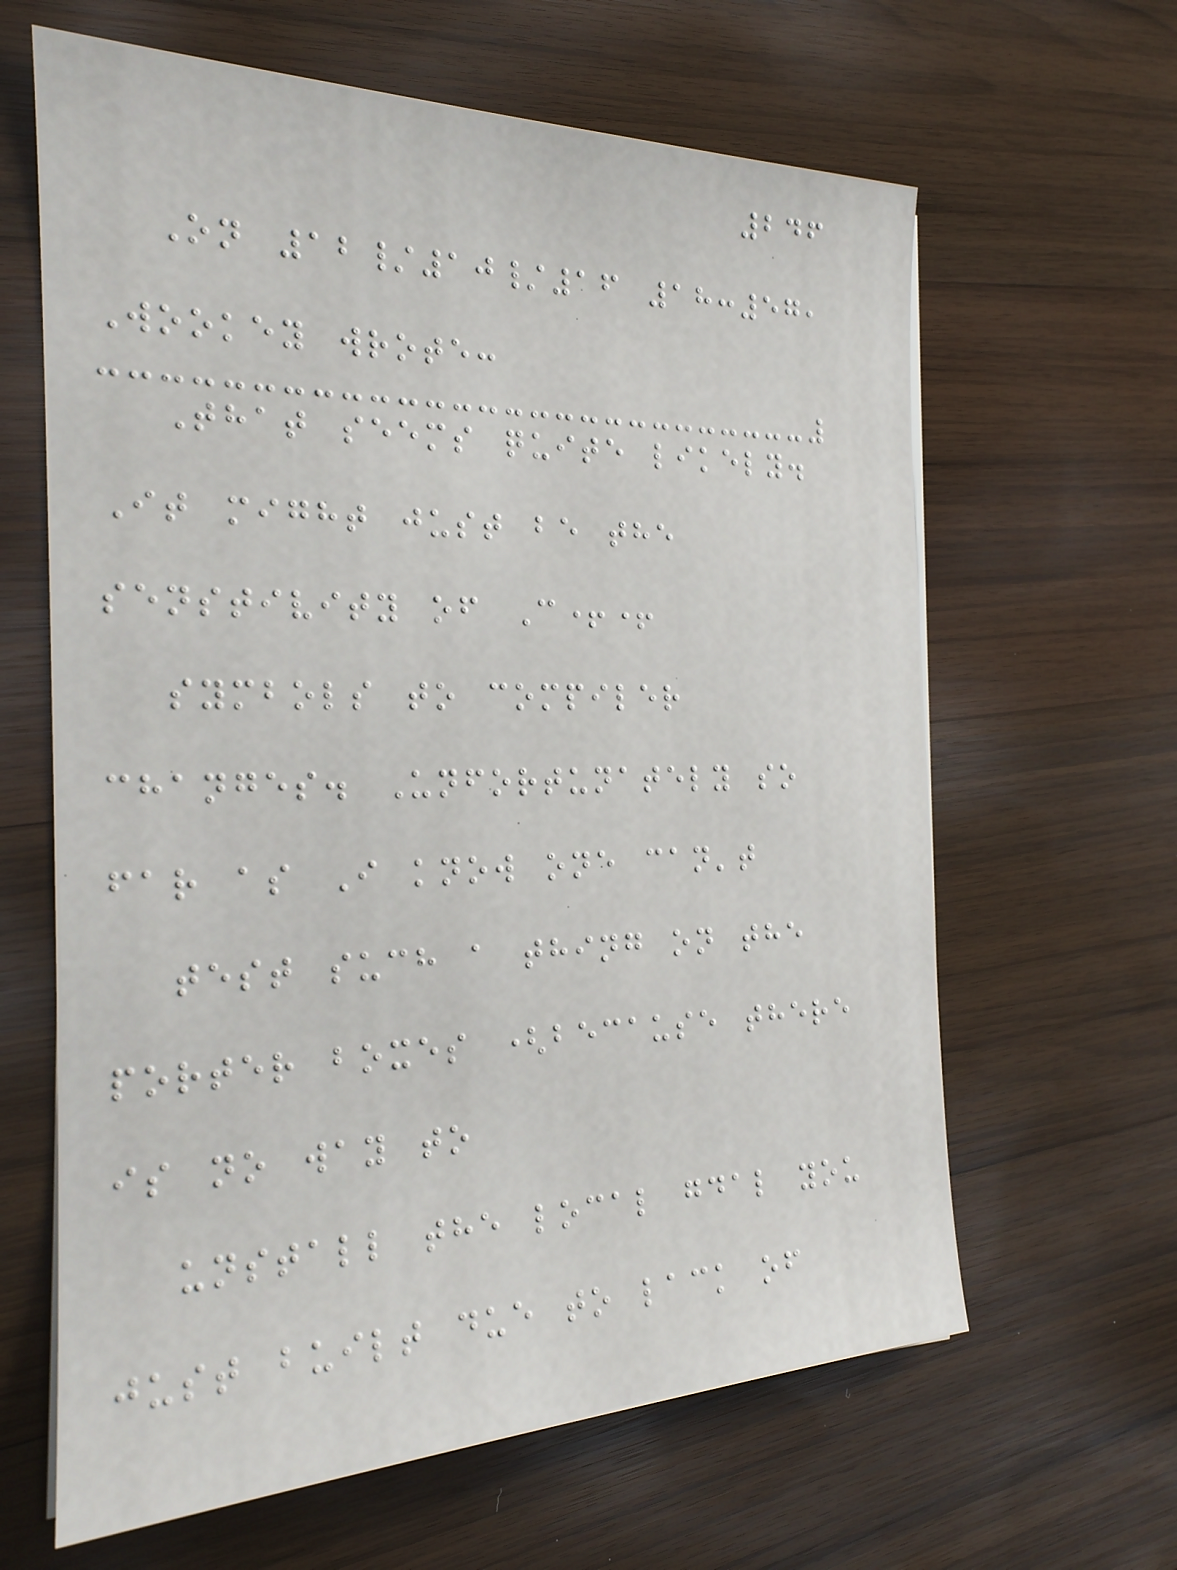246
On 12/10/16 18:57,
Wookey wrote:
That seems quite likely.
It might just be the
senstivity of C++
symbols to compiler
changes. Unfortunately so
far as I know one can't
test such a thing on the
porter boxes (because there
is no way to
unstall the local gdal you
just built due to lack of
